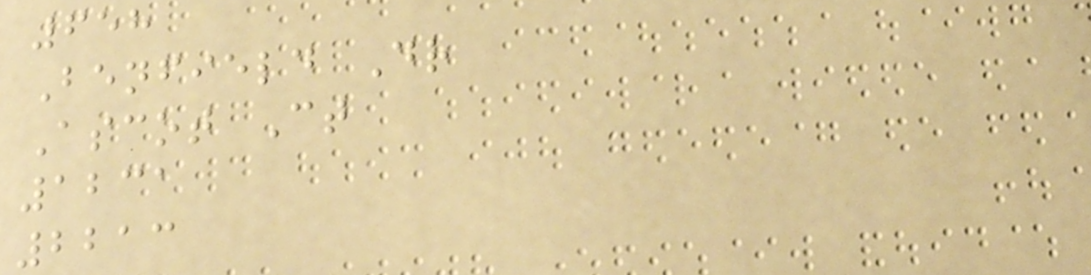658
Benfield Dr
Ascot Ct
1231
2213
